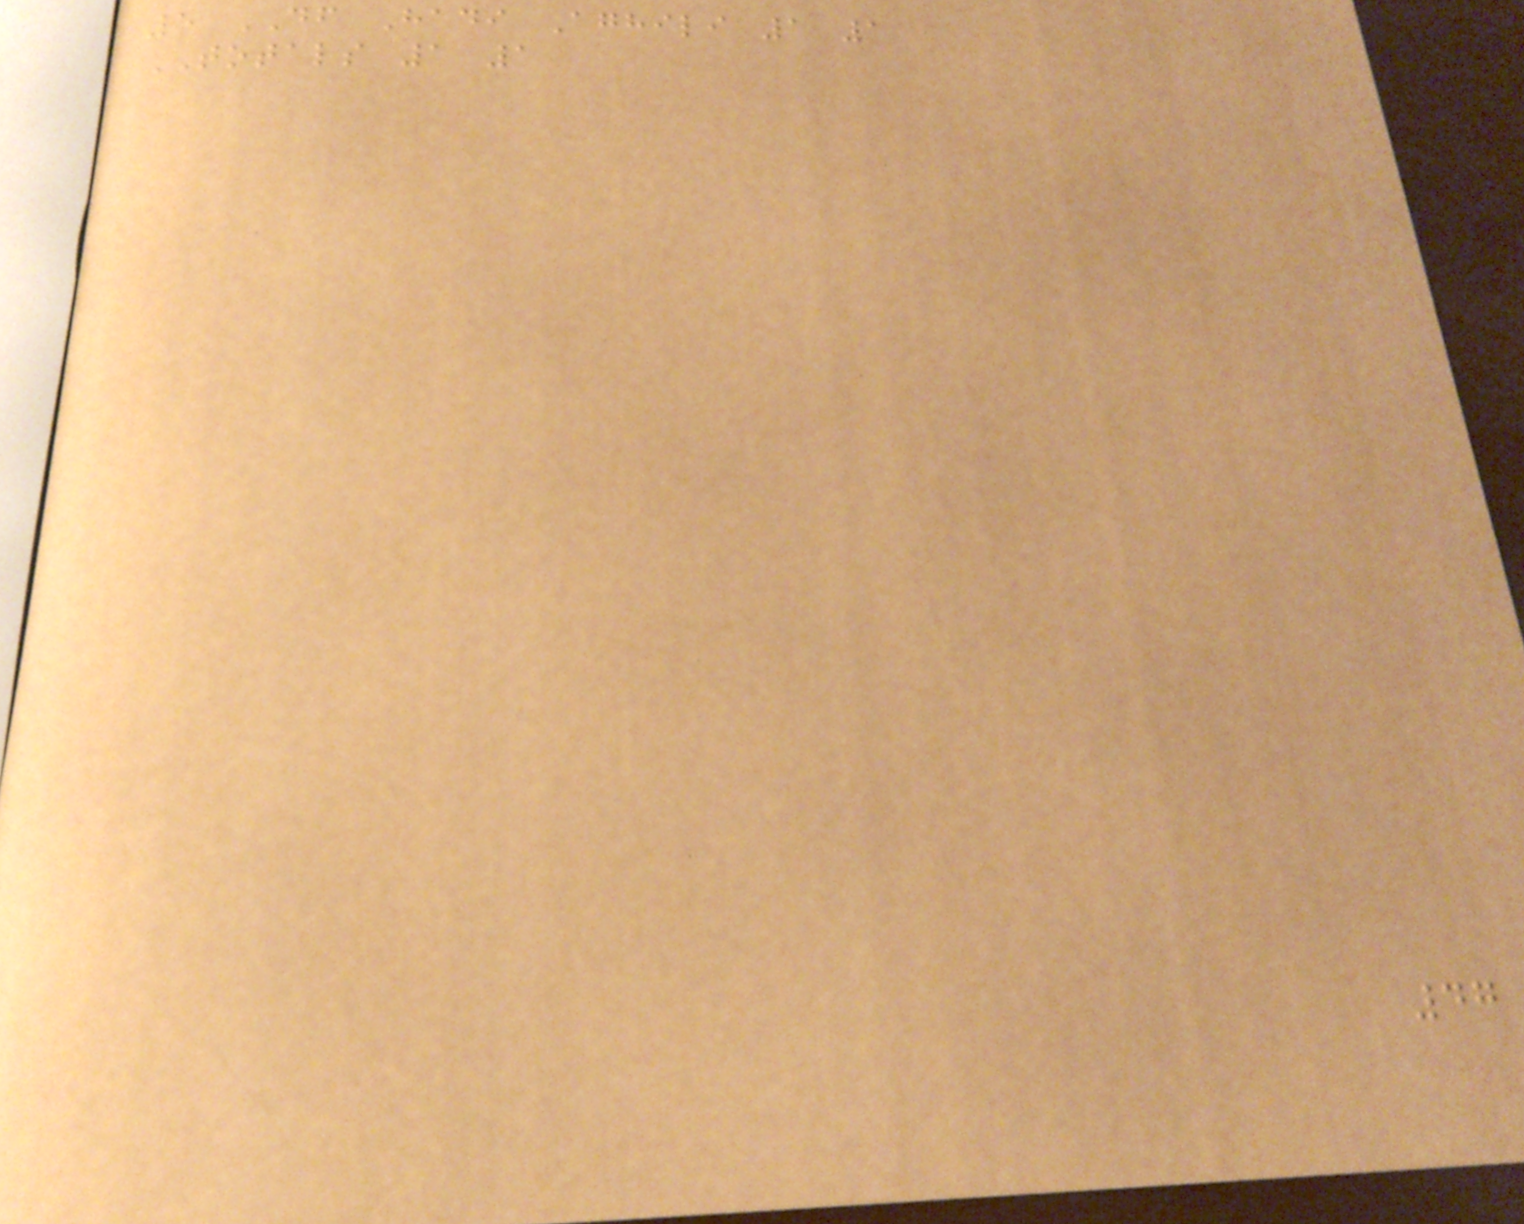5 DF Hadi Aghili 1 1
TOTALS 1 1
47
